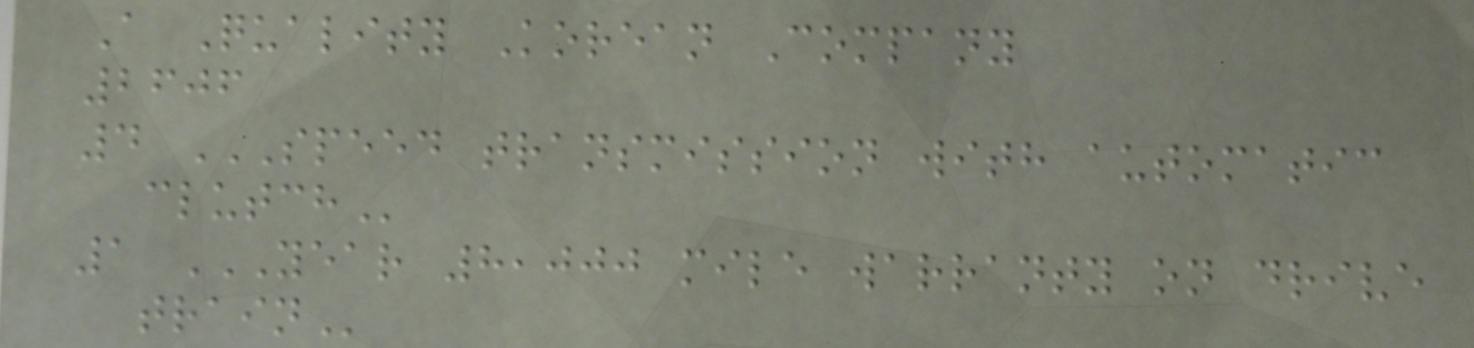A Quality Korean Company
2606
4 SPEED TRANSMISSION WITH AUTOMATIC
CLUTCH
1 YEAR 8,000 MILE WARRANTY ON DRIVE
TRAIN
